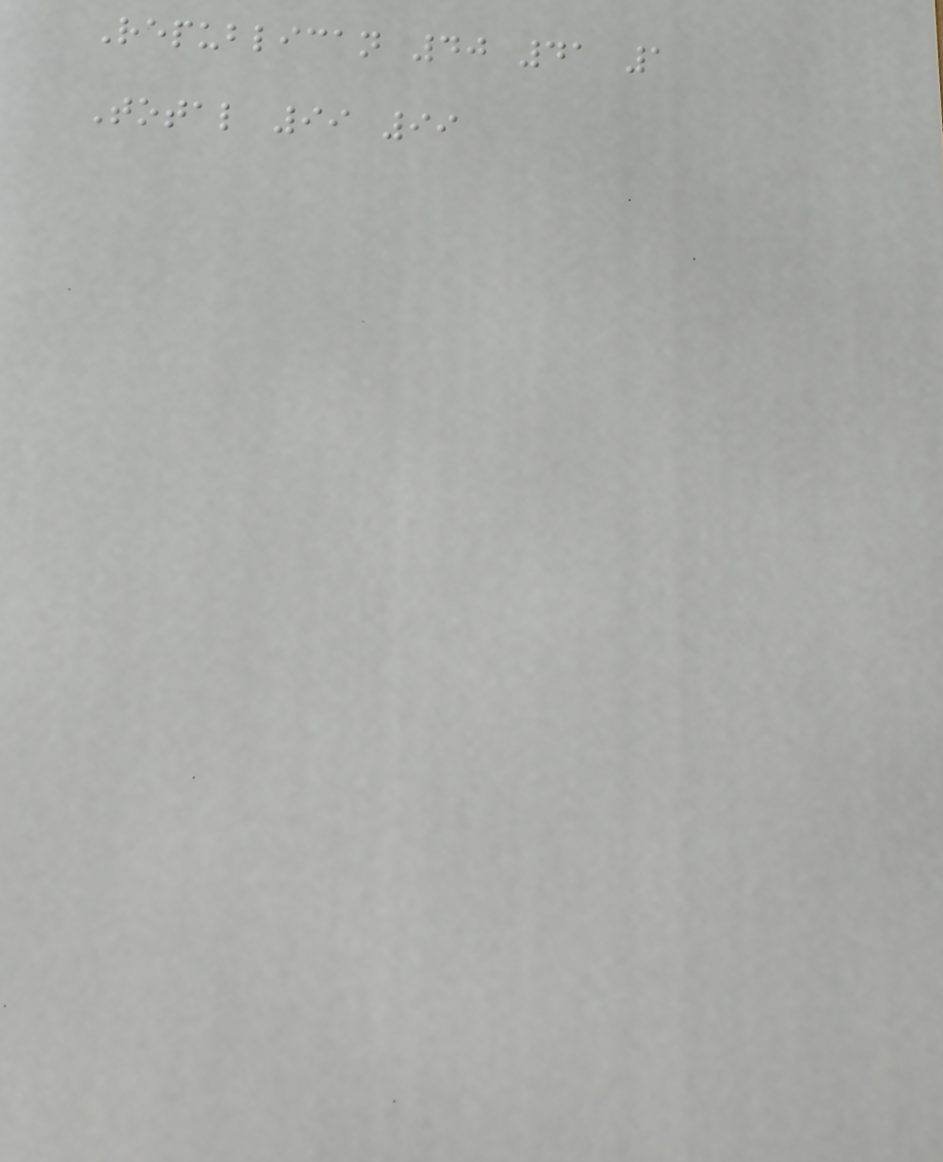Republican 40 41 1
Total 99 99
